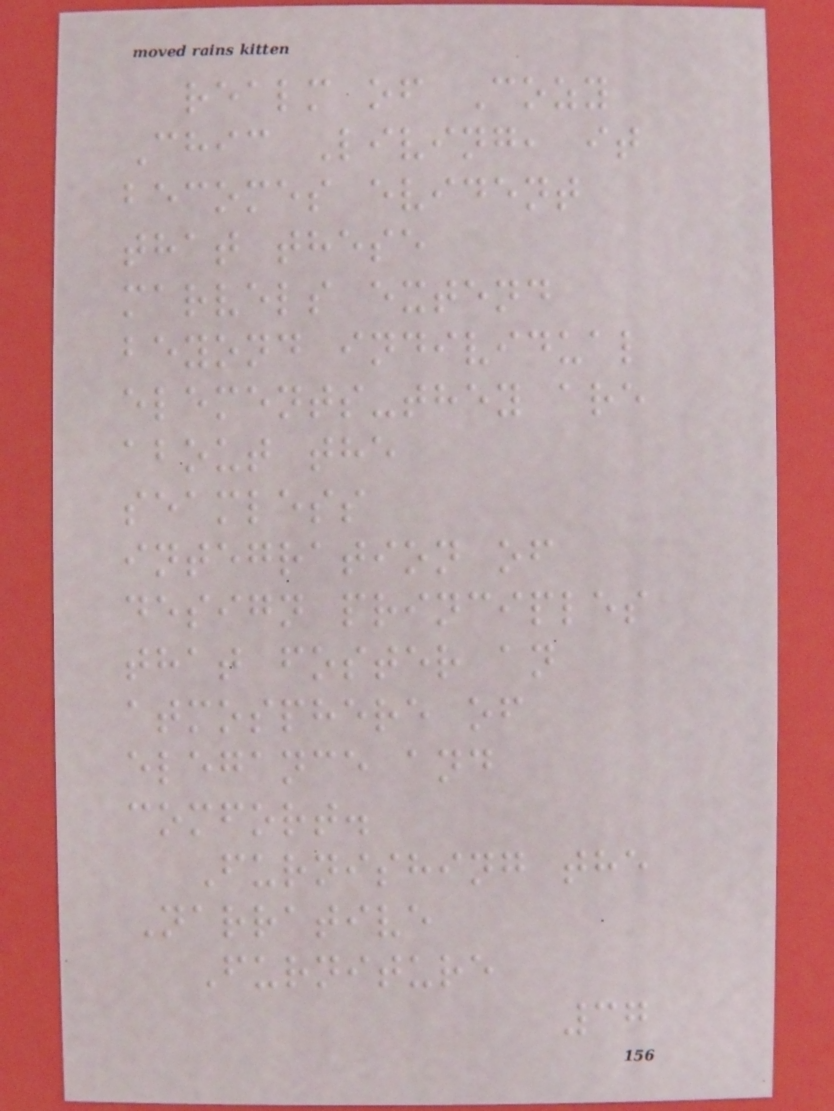realm of Cozy
Chic Living, it
becomes evident
that these
marvels extend
beyond individual
elements-they are
about the
seamless
integration of
design principles
that foster an
atmosphere of
elegance and
comfort.
Furnishing the
Narrative
Furniture
37
